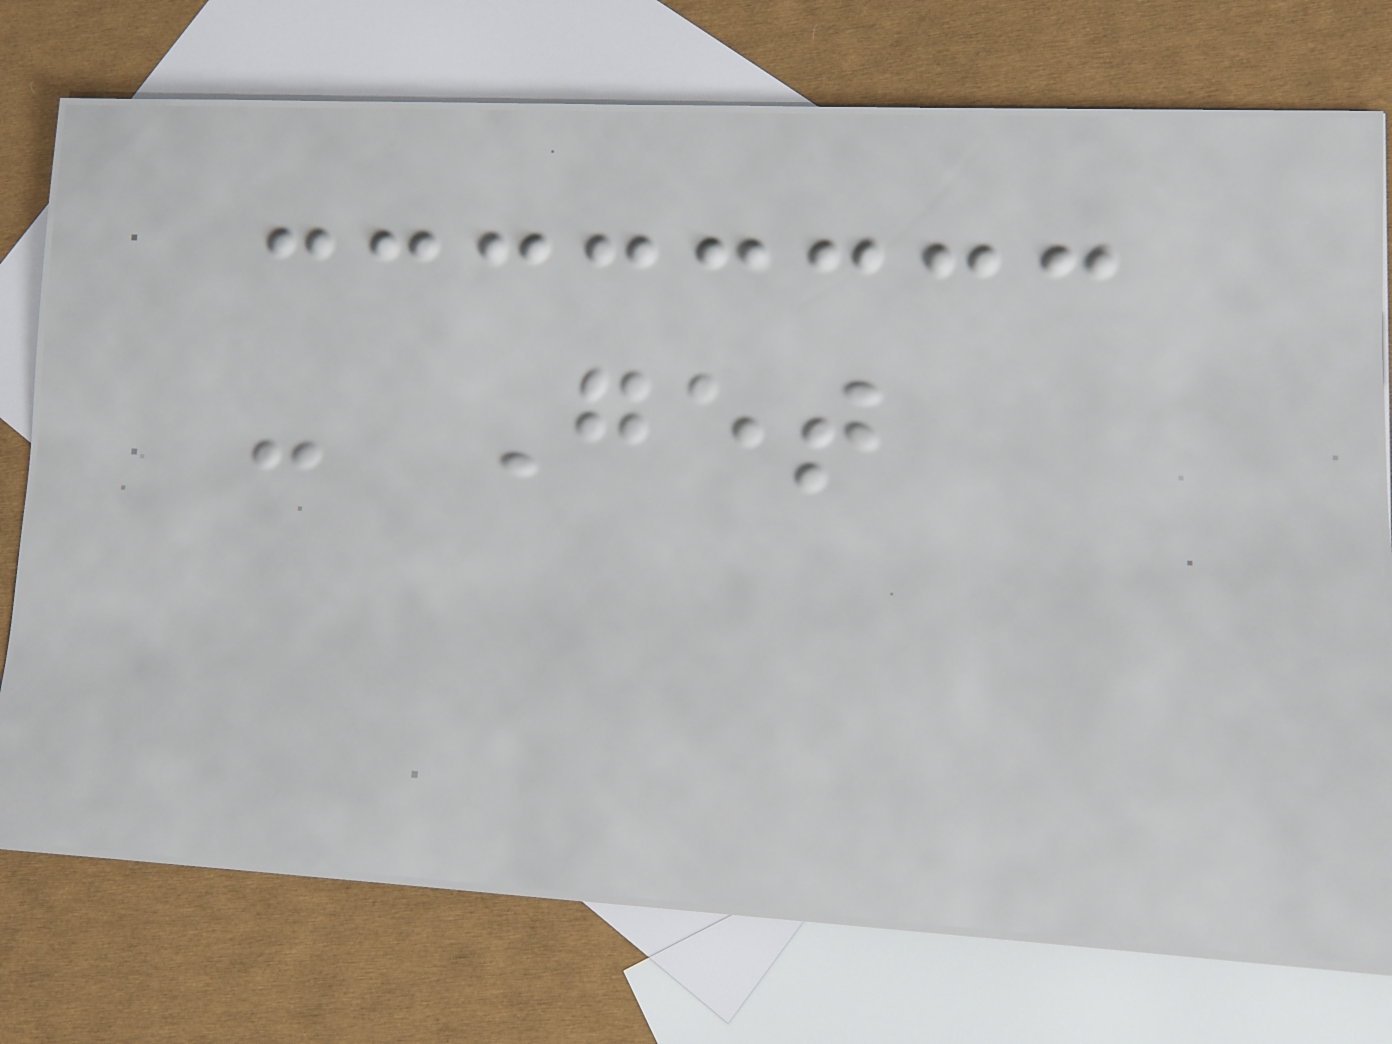- Get
